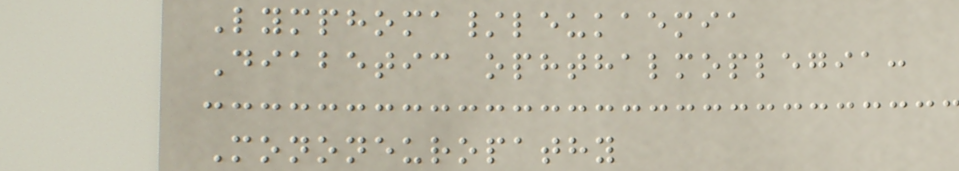Lymphoma/leukaemia
Diabetic ophthalmoplegia:
Mononeuropathy
